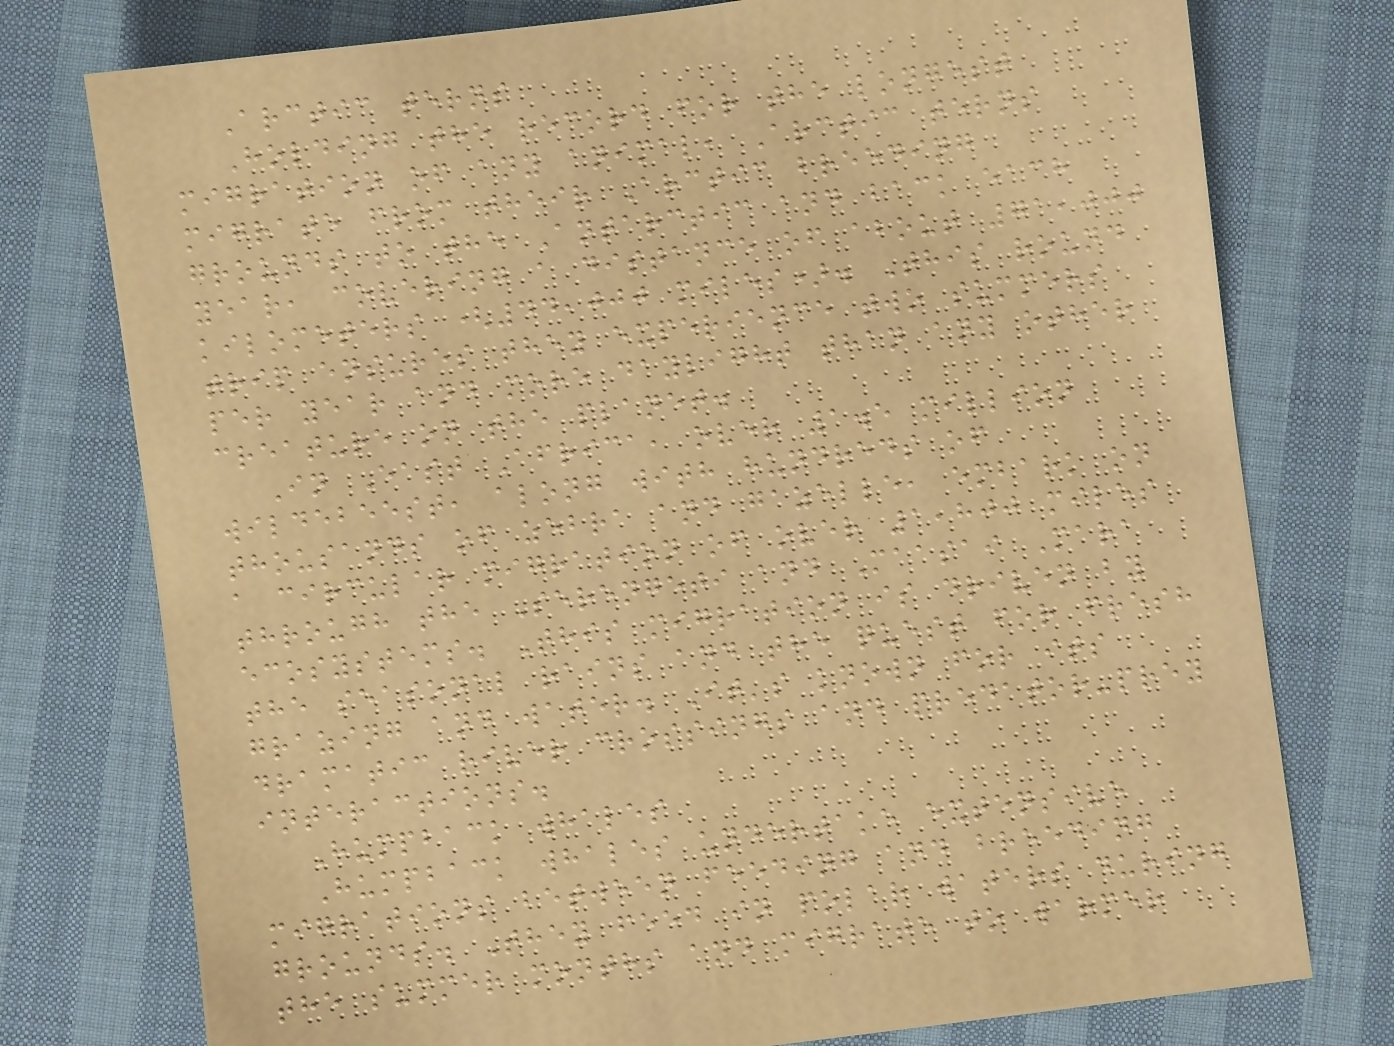Arctic terns
Holding the record for the longest
migration of any animal, Arctic terns
migrate from their Arctic breeding
grounds to the Antarctic and back each
year, covering a distance of about 71,000
kilometers (44,000 miles). This round
trip ensures they experience two summers
per year and more daylight than any other
creature on the planet.
In East Africa, over 1.5 million
wildebeest, along with hundreds of
thousands of zebra and gazelle, embark on
a circular migration of over 1,800 miles
through the Serengeti and Maasai Mara
ecosystems. This migration is driven by
the seasonal rains and the quest for fresh
grazing and water. It's known for its
dramatic river crossings and predator-prey
interactions.
Humpback whales
Humpback whales undertake extensive
migrations between feeding and breeding
grounds. They feed in polar waters during
the summer months and migrate to warmer
